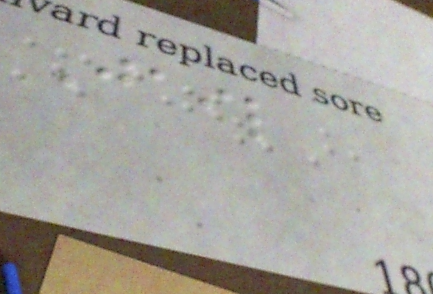Jail
